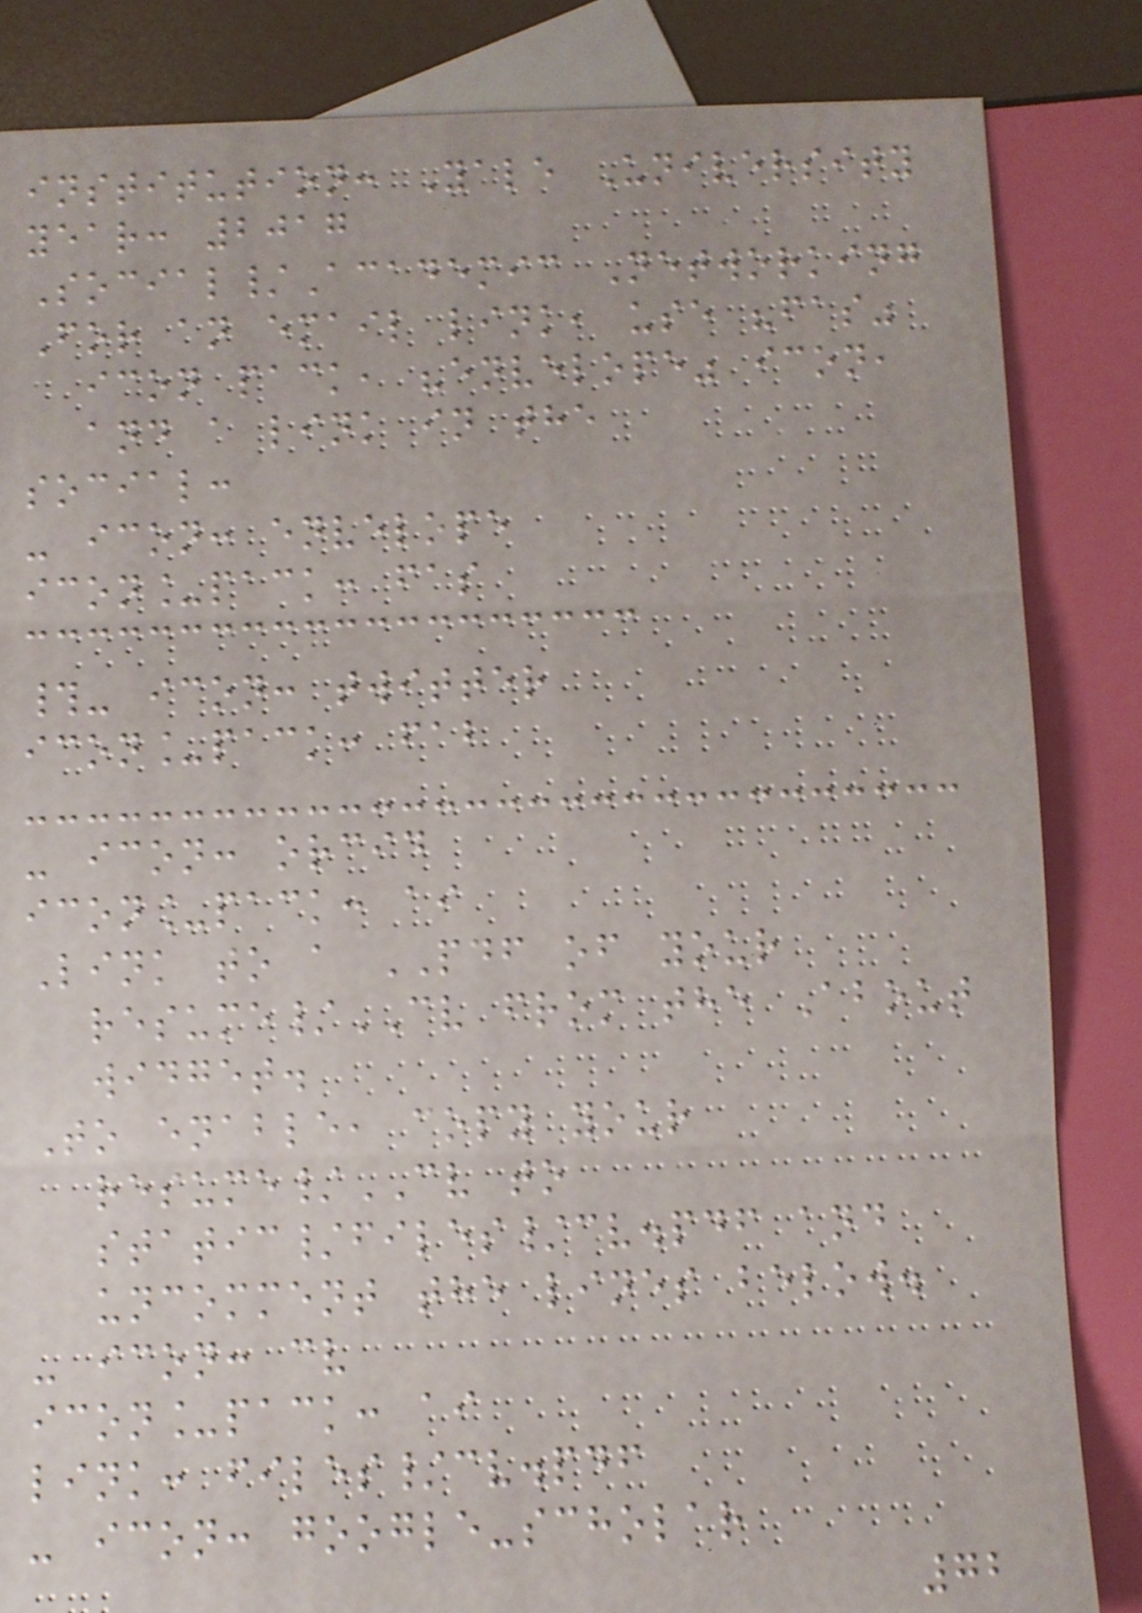institution: Yale University
year: 2017
Social/Academic Networking
For an email link, use "fas"
icon pack, "envelope" icon,
and a link in the
social:
- icon: envelope
icon_pack: fas
#- icon: twitter
icon_pack: fab
- icon: orcid
icon_pack: ai
Link to a PDF of your
resume/CV from the About
widget.
To enable, copy your
resume/CV to
static/files/cv.pdf and
uncomment the lines below.
- icon: cv
icon_pack: ai
link: files/cv.pdf
- icon: google-scholar
72
